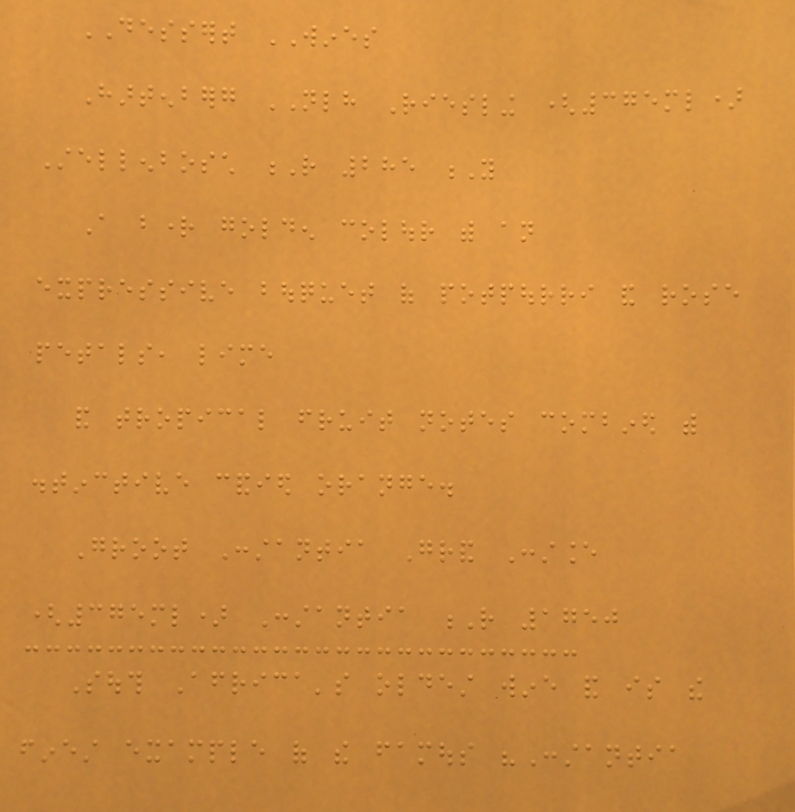DESSERT WINES
Hartenberg NLH Riesling (375ml)
Stellenbosch R 285 Y
A bright golden colour with an
expressive bouquet of potpourri and rose
petals, lime
and tropical fruit notes combined with
distinctive candied orange.
Groot Constantia Grand Constance
(375ml) Constantia R 1750
South Africa's oldest wine and is the
finest example of the famous "Constantia
